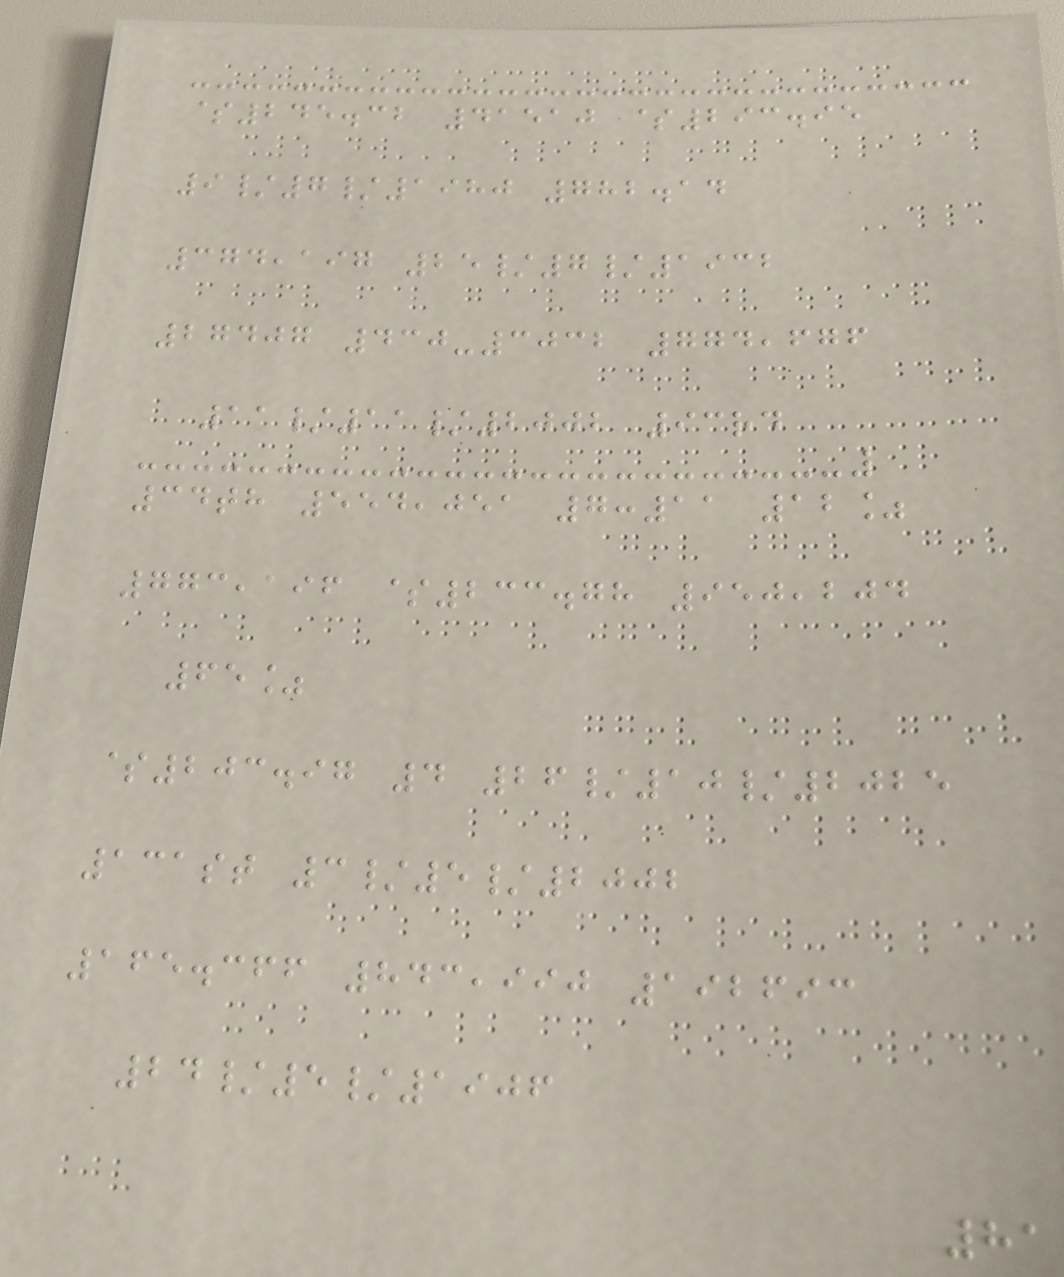$245.32 41510 $293.95
9/7/1980 782.14
374,197 25/7/1932
27407 430-3032 774,676
11/11/2002 93rd
34th 554,051 7:11 12%
773,196 $233.78 950,204
65%
$203.97 4 26/10/2025
131st 3/5/2002
165.366 843,990 192693
24/5/1906
81
